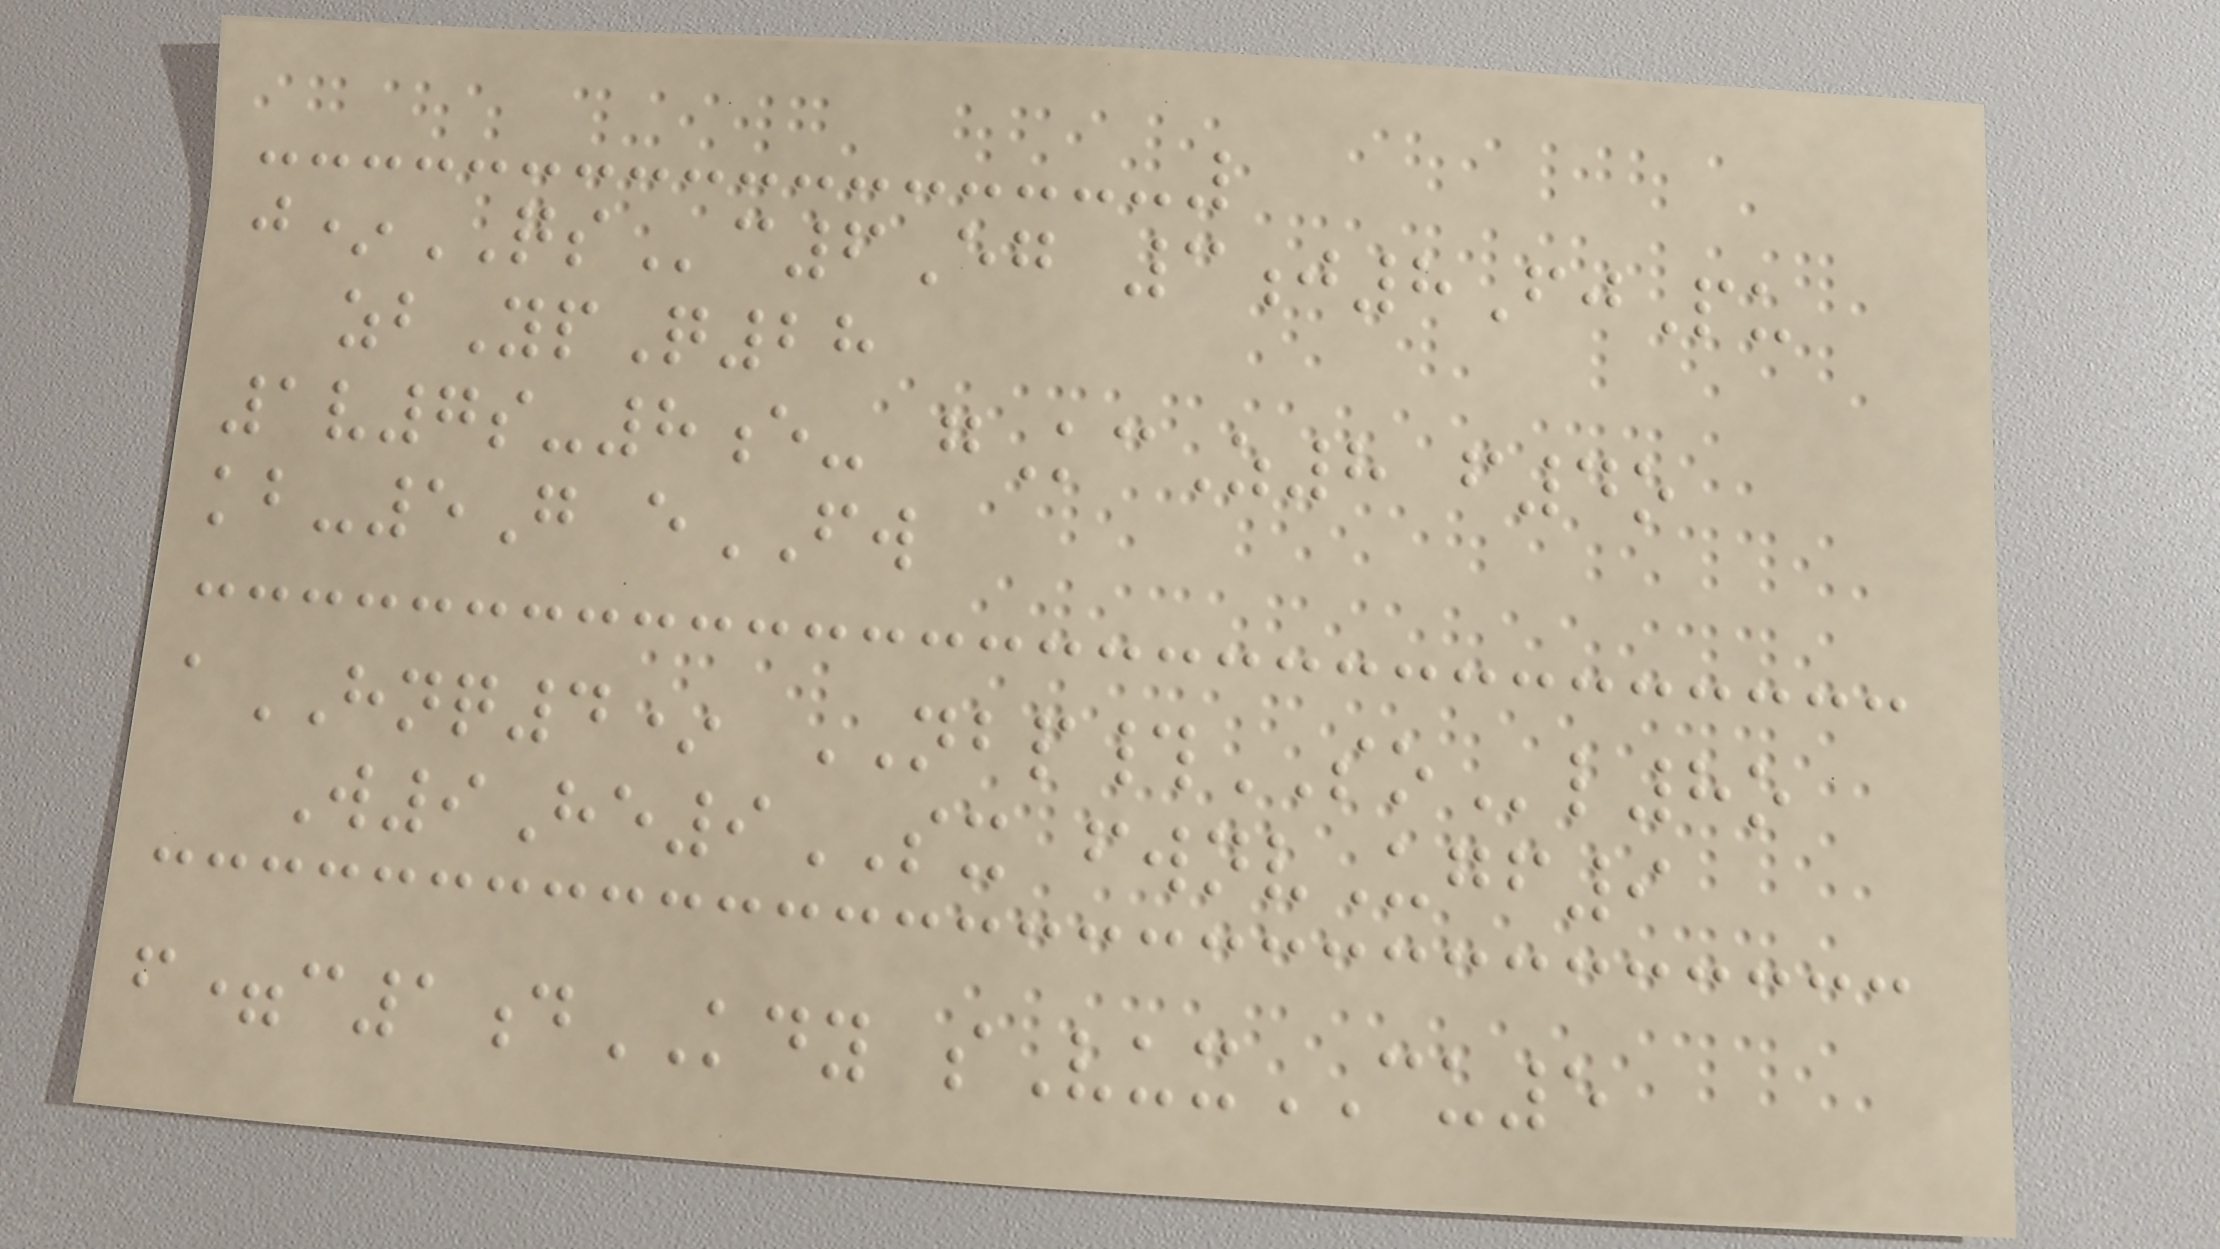j*QSc6Eg 3j8FjPu
zbYpQ28
1v7s-8e- gKcZ8 f4o
kb-5G eFW
aHNQ4* NBP#SOl8o
W9He9SX fwnvUgf9
f=c1dKDY sVuxCU5
